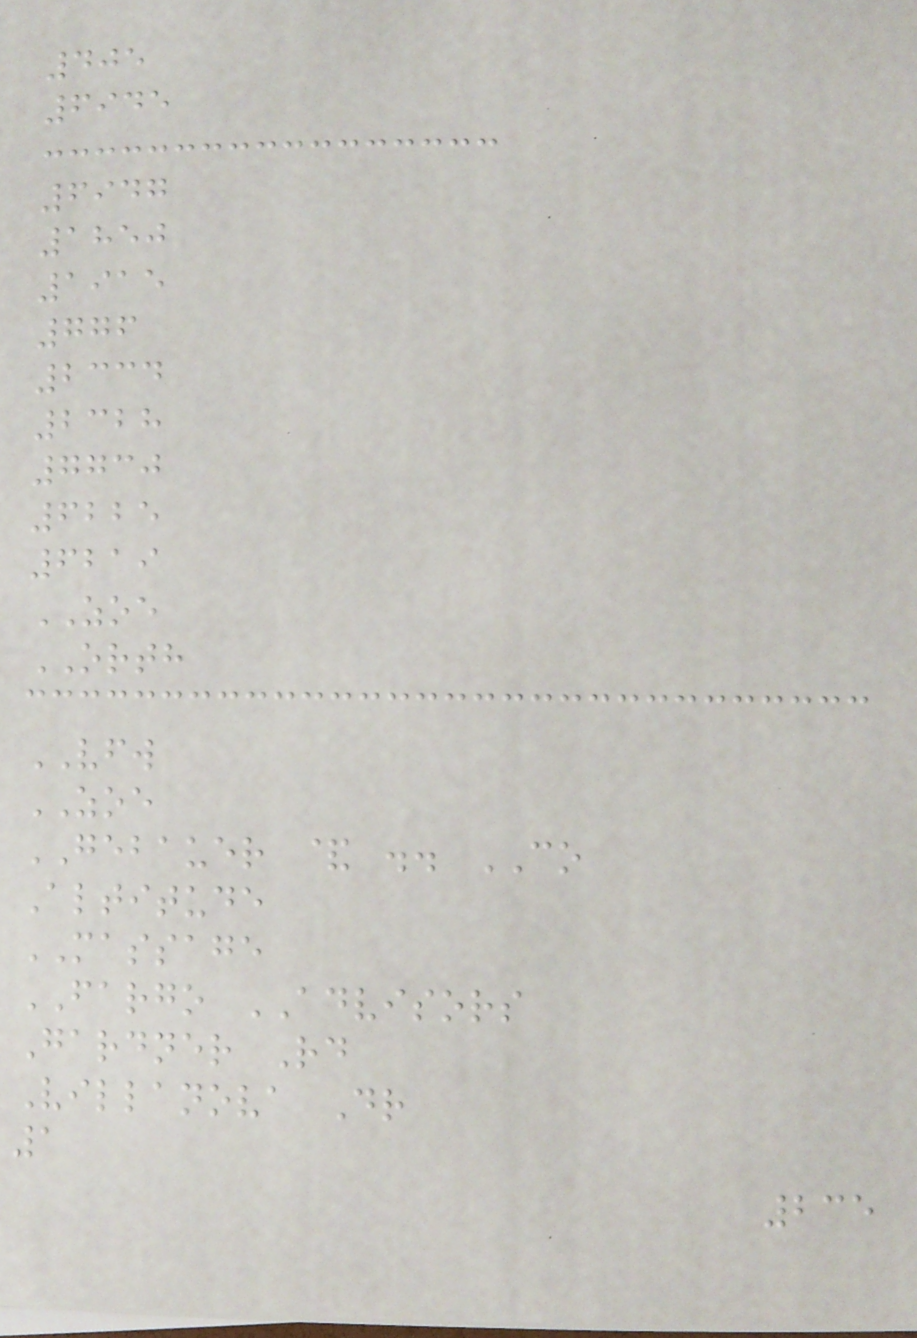405
6945
6947
1850
1915
776
2334
2328
7730
6225
6219
ZOE
ORTH
VFW
ZOE
GEBAUER & .. CO
Altitude
MASSAGE
FARGO ADVISORS
Gardner Rd
Villanova Dr
1
235
